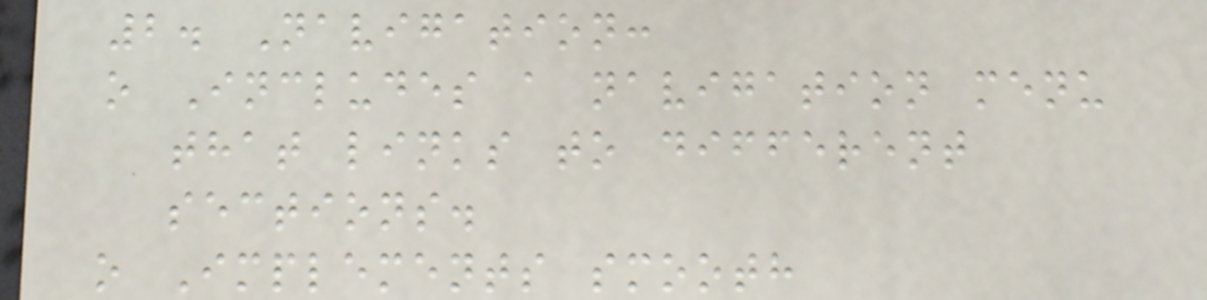2. Navigation:
o Includes a navigation menu
that links to different
sections.
o Implements smooth
